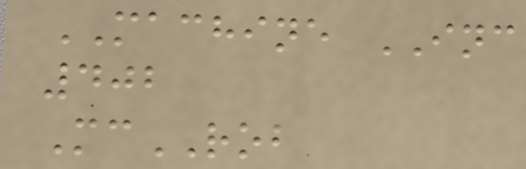MACHINE INC
402
McROB
